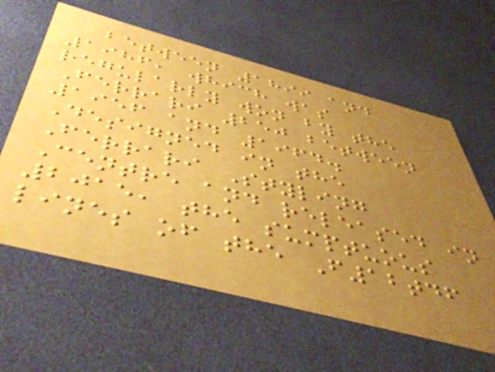between 1899 and
1986, which was
regularly won by the
Ferrari 250 between
1956 and 1964.
Designed in the
Ferrari Styling
Centre and released in
2015, the sumptuous
lines of the F12tdf
